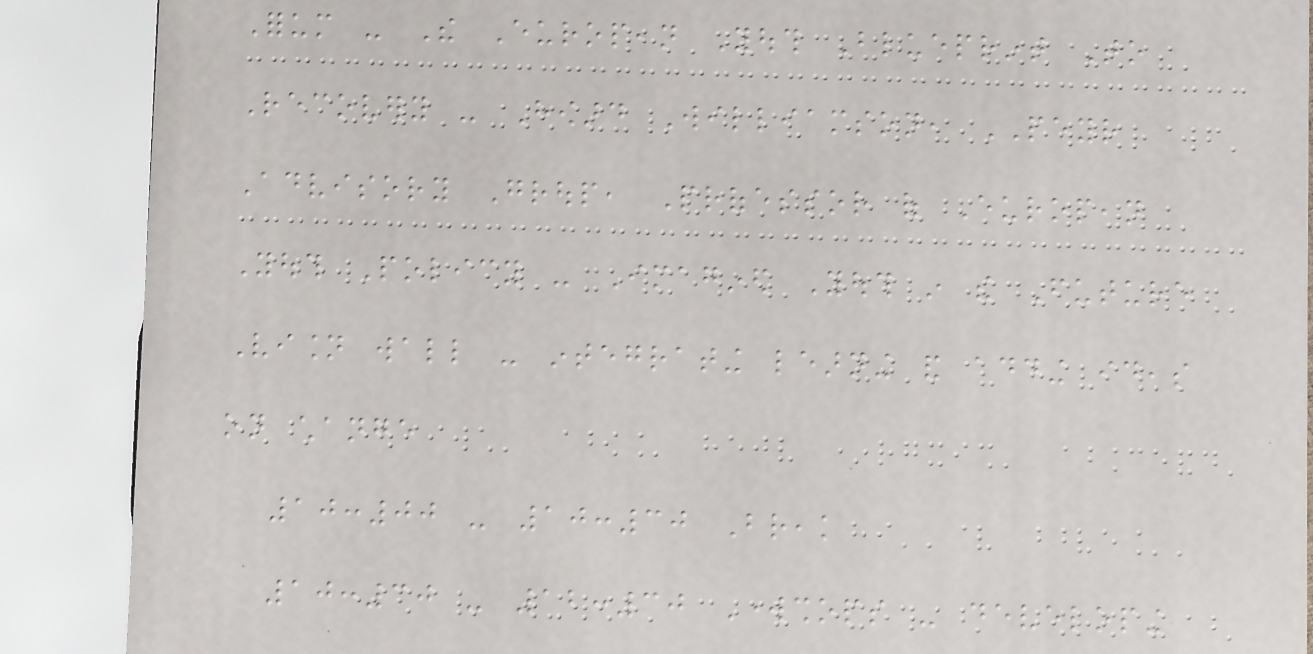Forum - The European Youth Blueprint To
Recovery - Howard Williamson, PEYR
Advisory Group, Professor of European
Youth Policy - Imagined Youth in the Future
Vision wall - integrating learning and adding ideas
on change
10:00 - 10:30 Break
10:30 - 12:30 Workshops - developing
